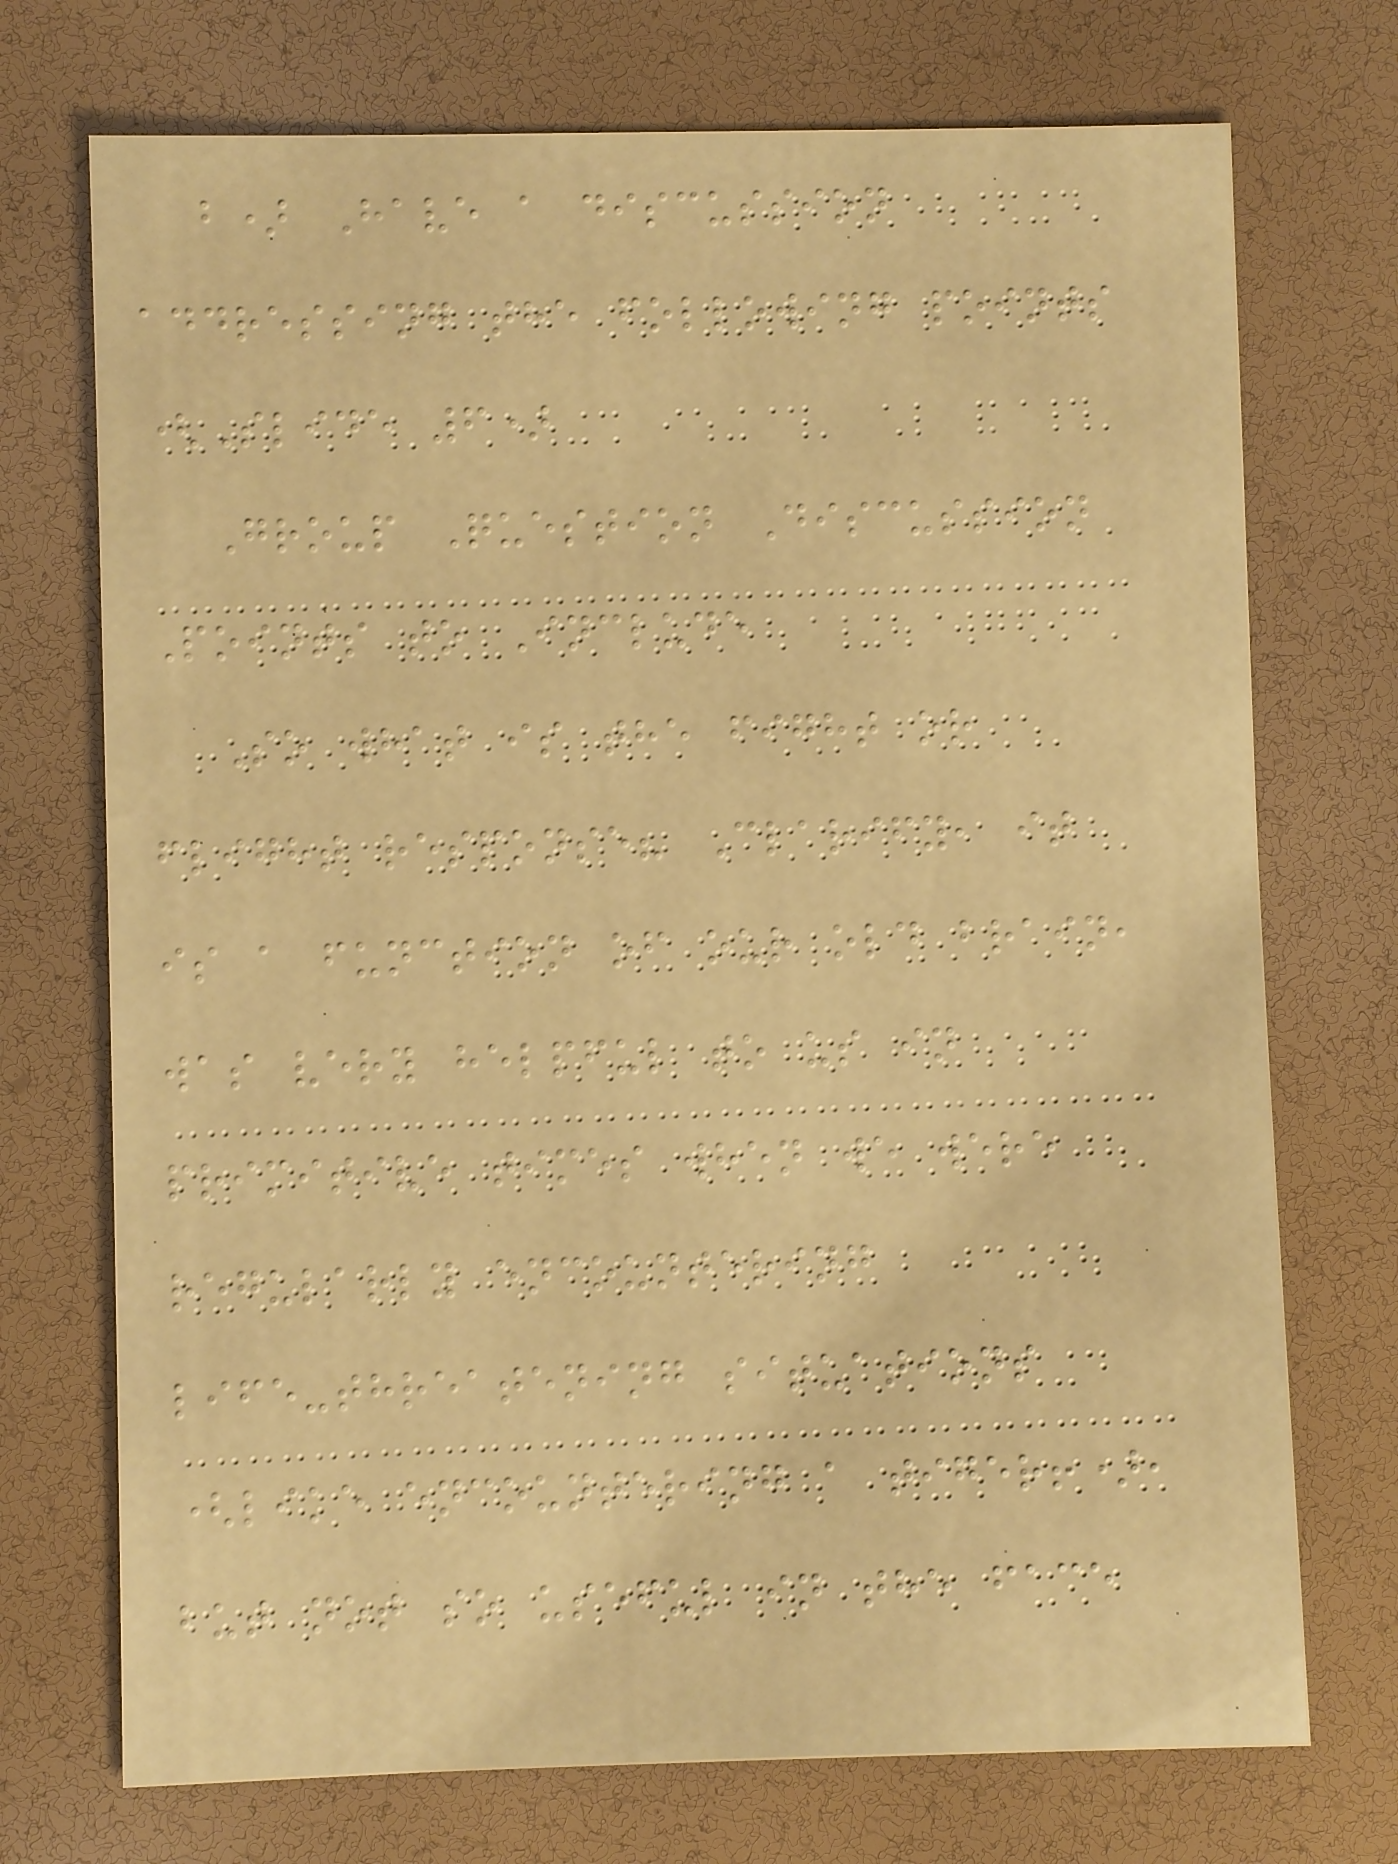b) Have a discussion
addressing the following points
(Slide 6)
Group Question Discussion
Points to Include
So what is the fight or
flight response? Clarify, it
is a function of our old brain,
was very helpful to us in
primitive times when we were
regularly encountering
life-threatening situations
(like encountering a tiger!),
but not so useful in the face
